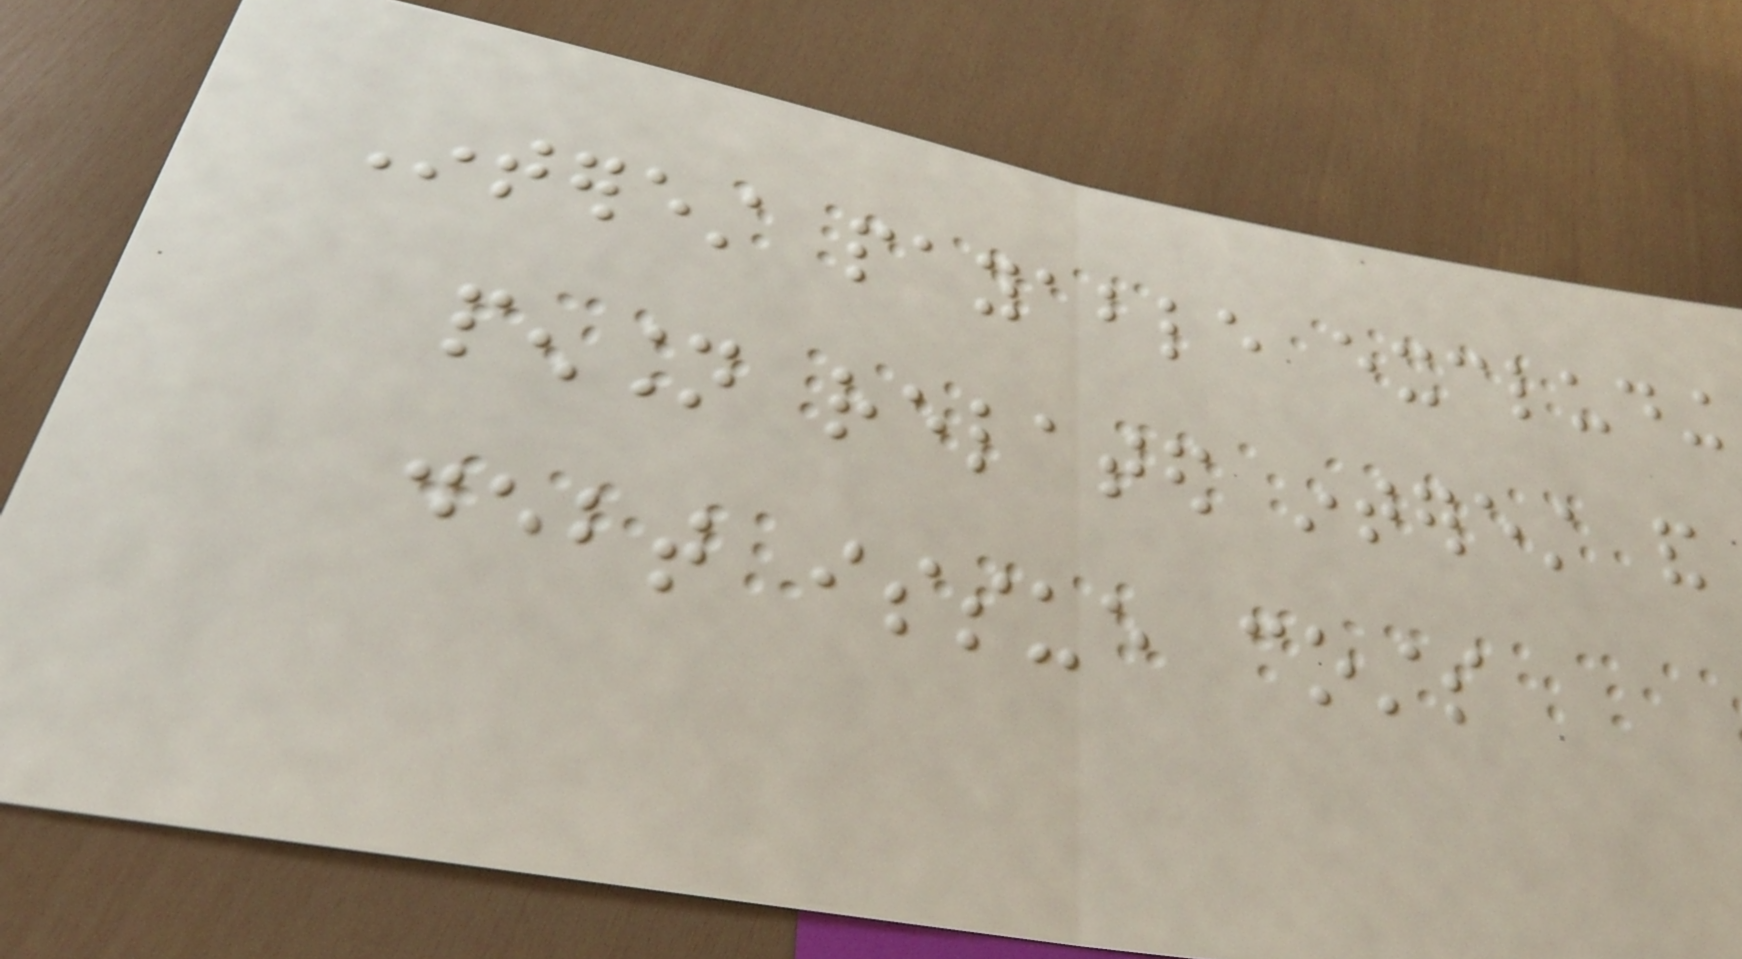Interest payable excluding
pension related interest and
debt issue costs
